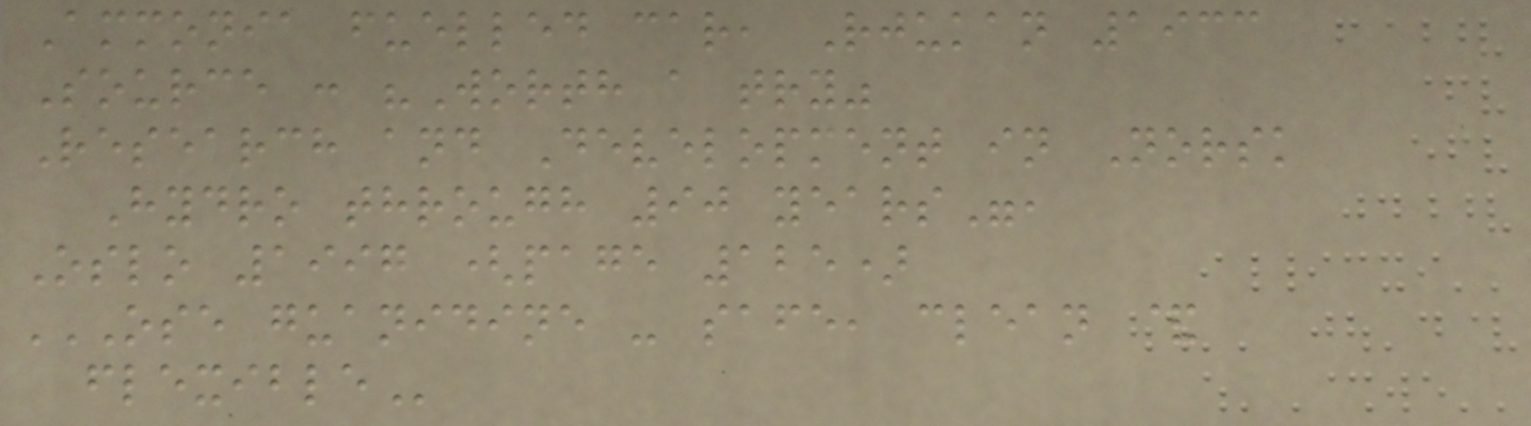Ammonia fuelled car, Rjukan 1933
Source : "Worth a try"
Research and Development in Norsk
Hydro through 90 years",
Oslo 1997 (page 125)
OSE GUANIDINE - SAFE, CLEAN &
FLEXIBLE
